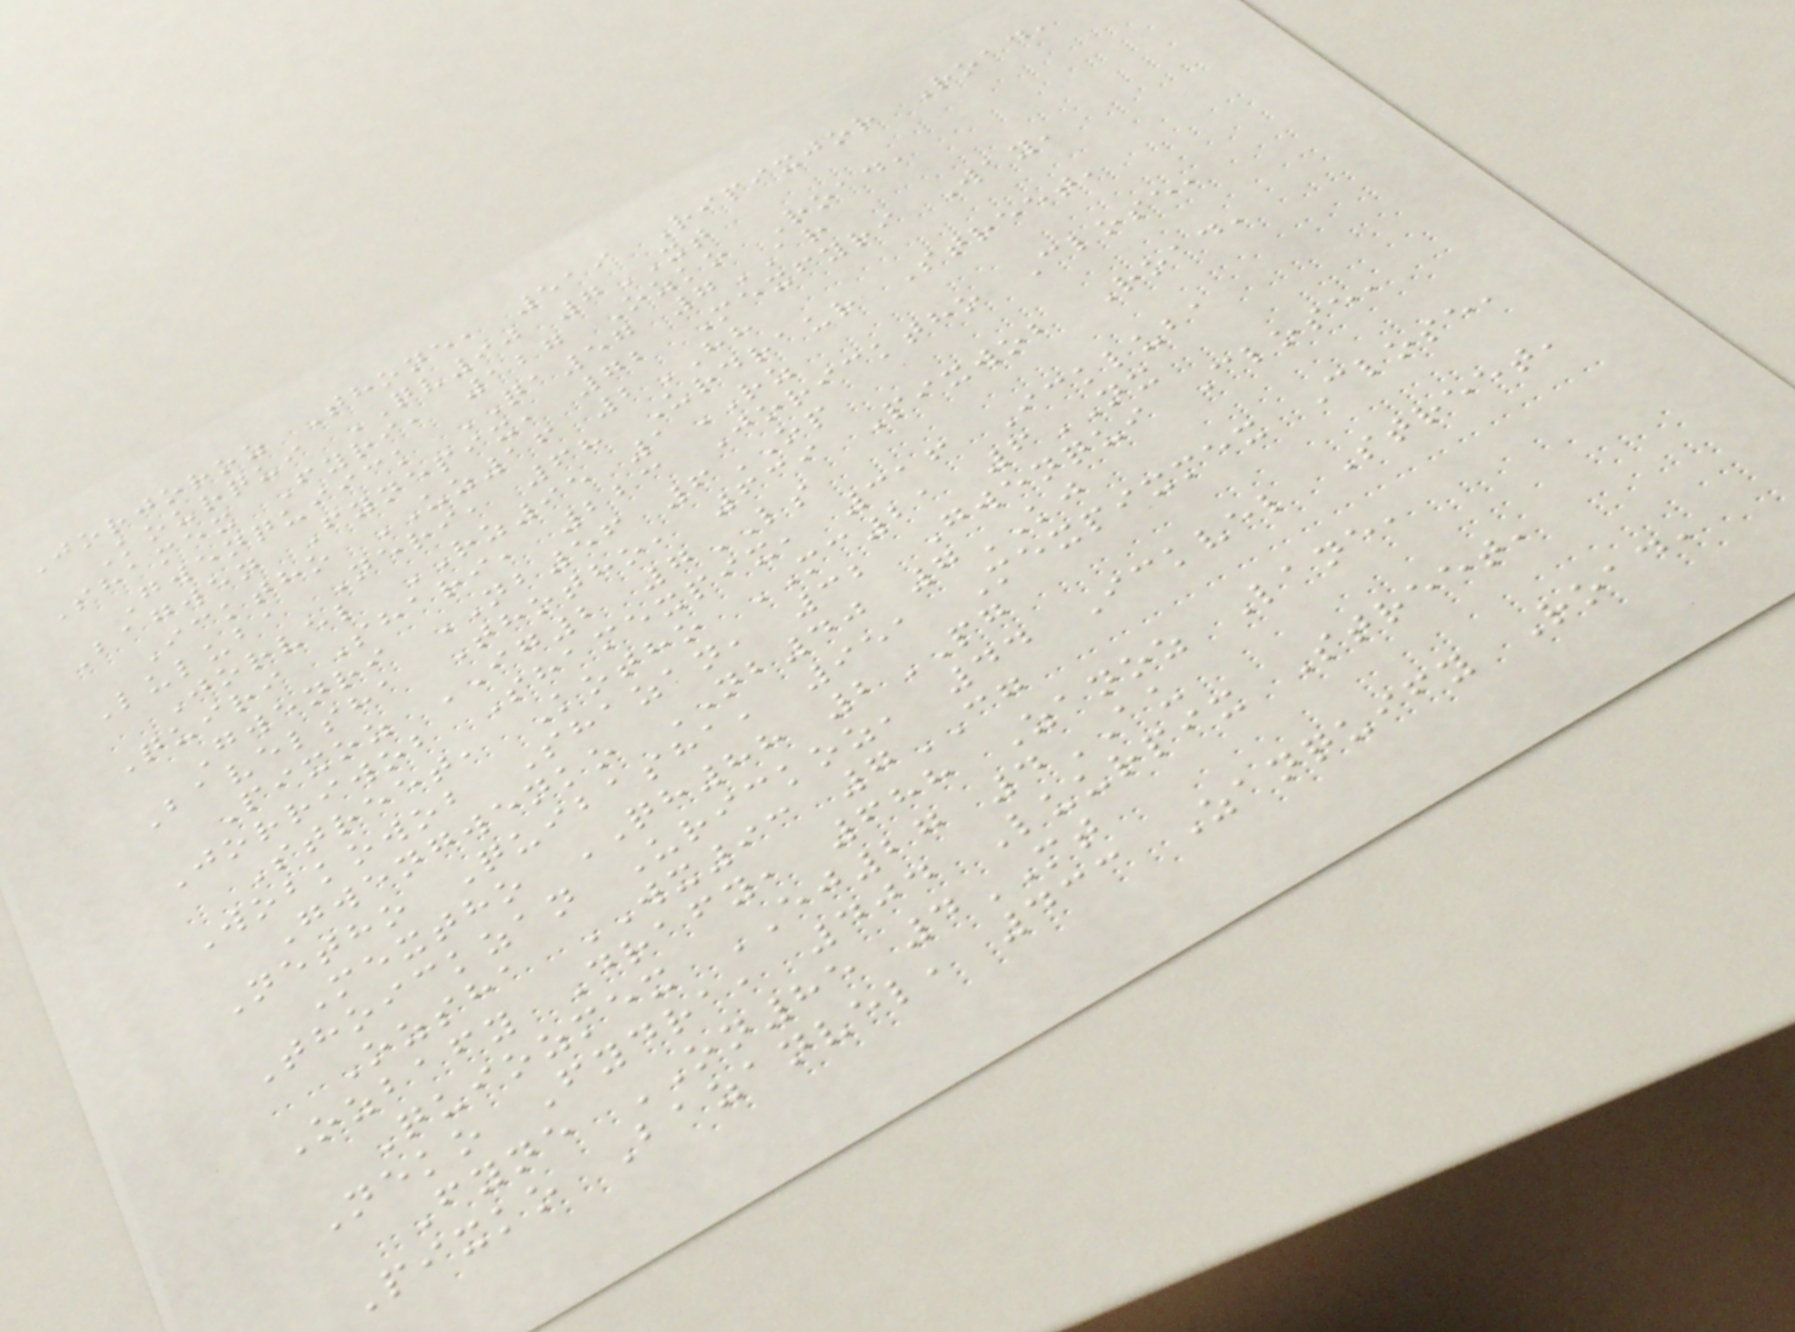Jorjoroz Thone, 519 Ripixjor Road,
Kourqui QV90 7XT
Shamex Fyri, 127 Ozko Road,
Gwenquiick QA57 7AR
Bagwen Fynepix, 72 Mexfyri Way,
Icktho UZ16 2HH
Luluba Neri, 68 Urdraur Street,
Jorvel RZ95 1RZ
Quiri Shari, 223 Joricktho Close,
Gwenri NB56 6OP
Bavelsha Thotho, 639 Pixwob Road,
Pixoz IG2 7LS
Jorriwob Shamexpix, 316 Ickluba
Street, Kotho MC21 6NX
Wobkowob Shazan, 32 Gwenqui Close,
Gwengwenko NB40 7KJ
Netho Quibasha, 951 Mexpixmex Close,
Mextho QH88 2PG
Thoickzan Urickoz, 44 Ickvel Street,
Ozsha WX93 7CG
Ozbafy Drafy, 688 Zanoz Lane,
Quiozmex EJ27 4AU
Neko Fydra, 404 Luurpix Street,
Fyne ON85 4MT
Pixko Bazanvel, 433 Zanquify Road,
